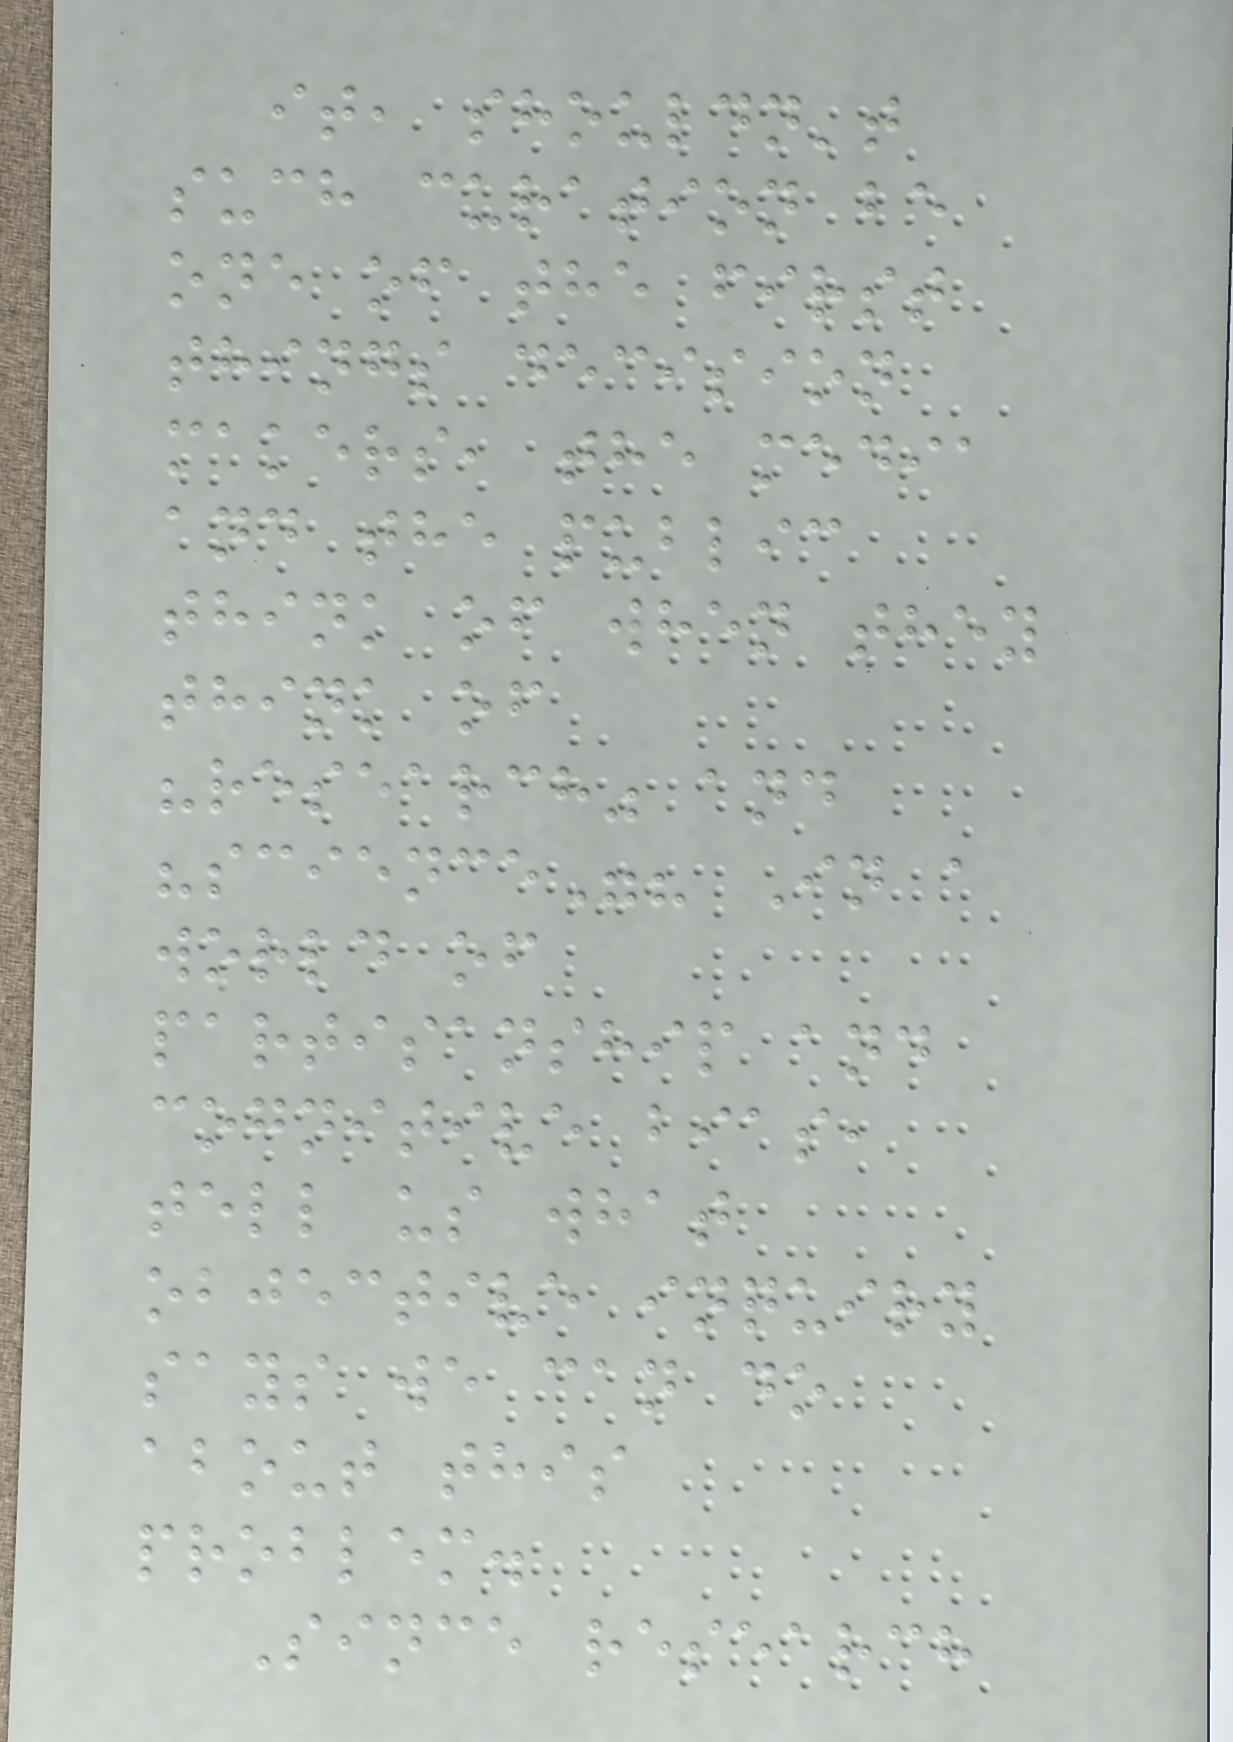it, shouldn't
such curation be
one of the first
things decision
makers, the media
and the public
think of when they
think of
"research" and
"science"? In a
world of
partisanship and
cognitive bias,
tell us what
objective inquiry
says we can do
about this
problem.
Since research
